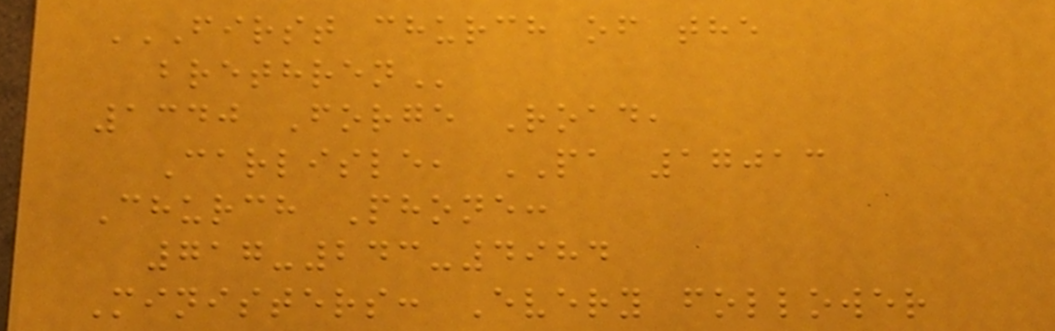FIRST CHURCH OF THE
BRETHREN
1340 Forge Road,
Carlisle, PA 17013
Church Phone:
717-243-4984
Ministers: Every follower
